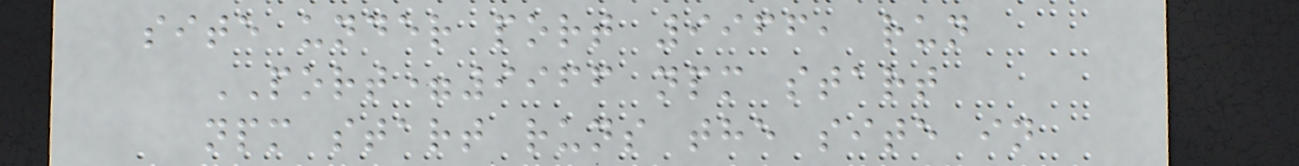site under port 9966, run
PORT=9966 npm start
npm start runs the site in
